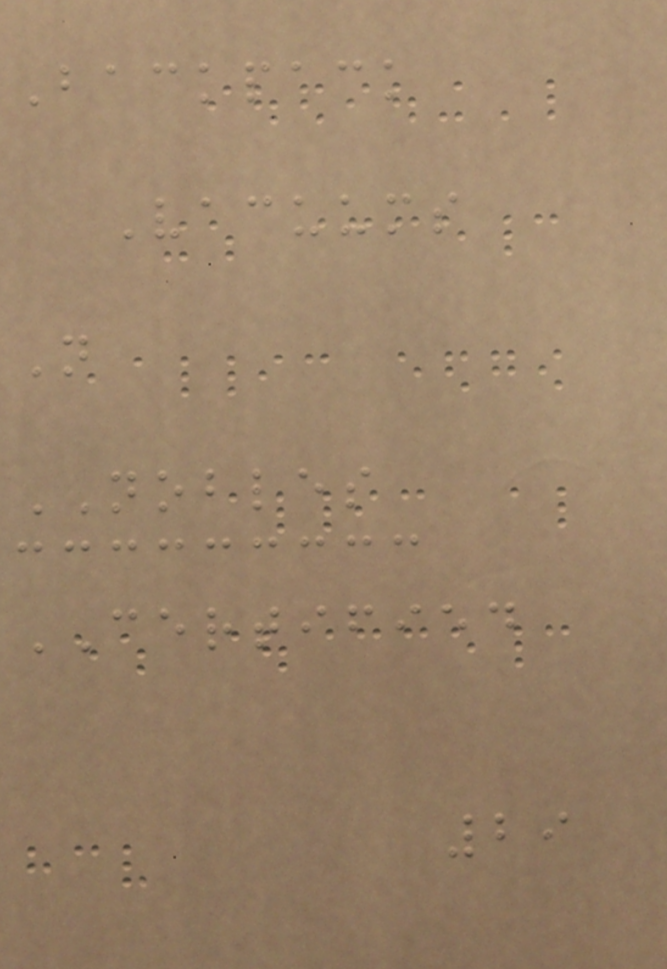Backpack
Vacuums
N
NOBLES
CERTIFIED
29
